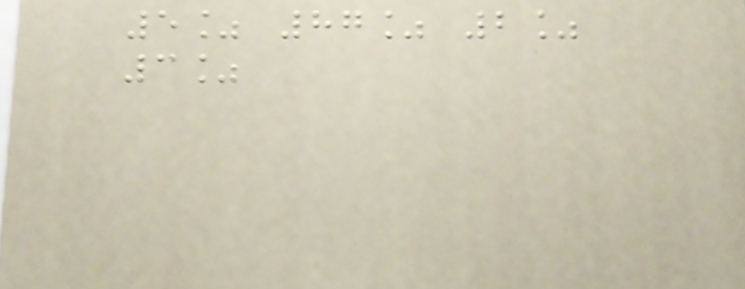5% 87% 2%
3%
